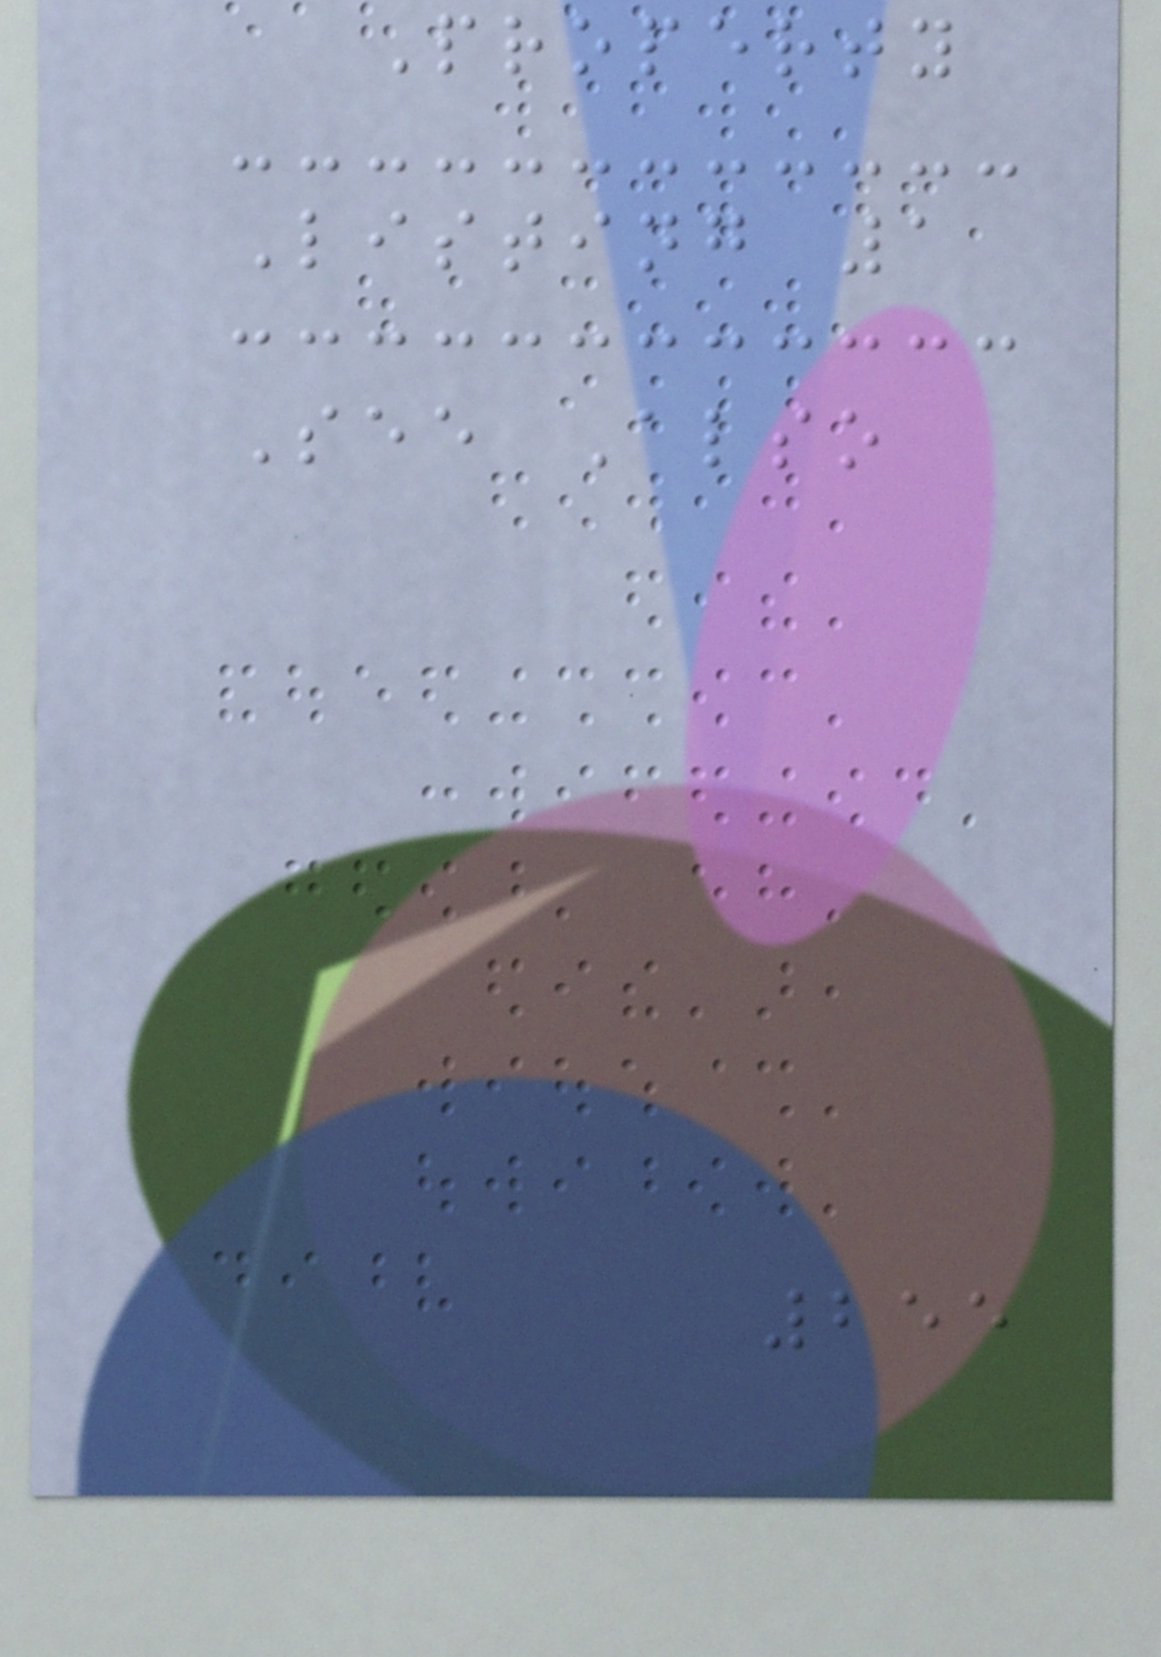Property
Listing 1
See Also
255
